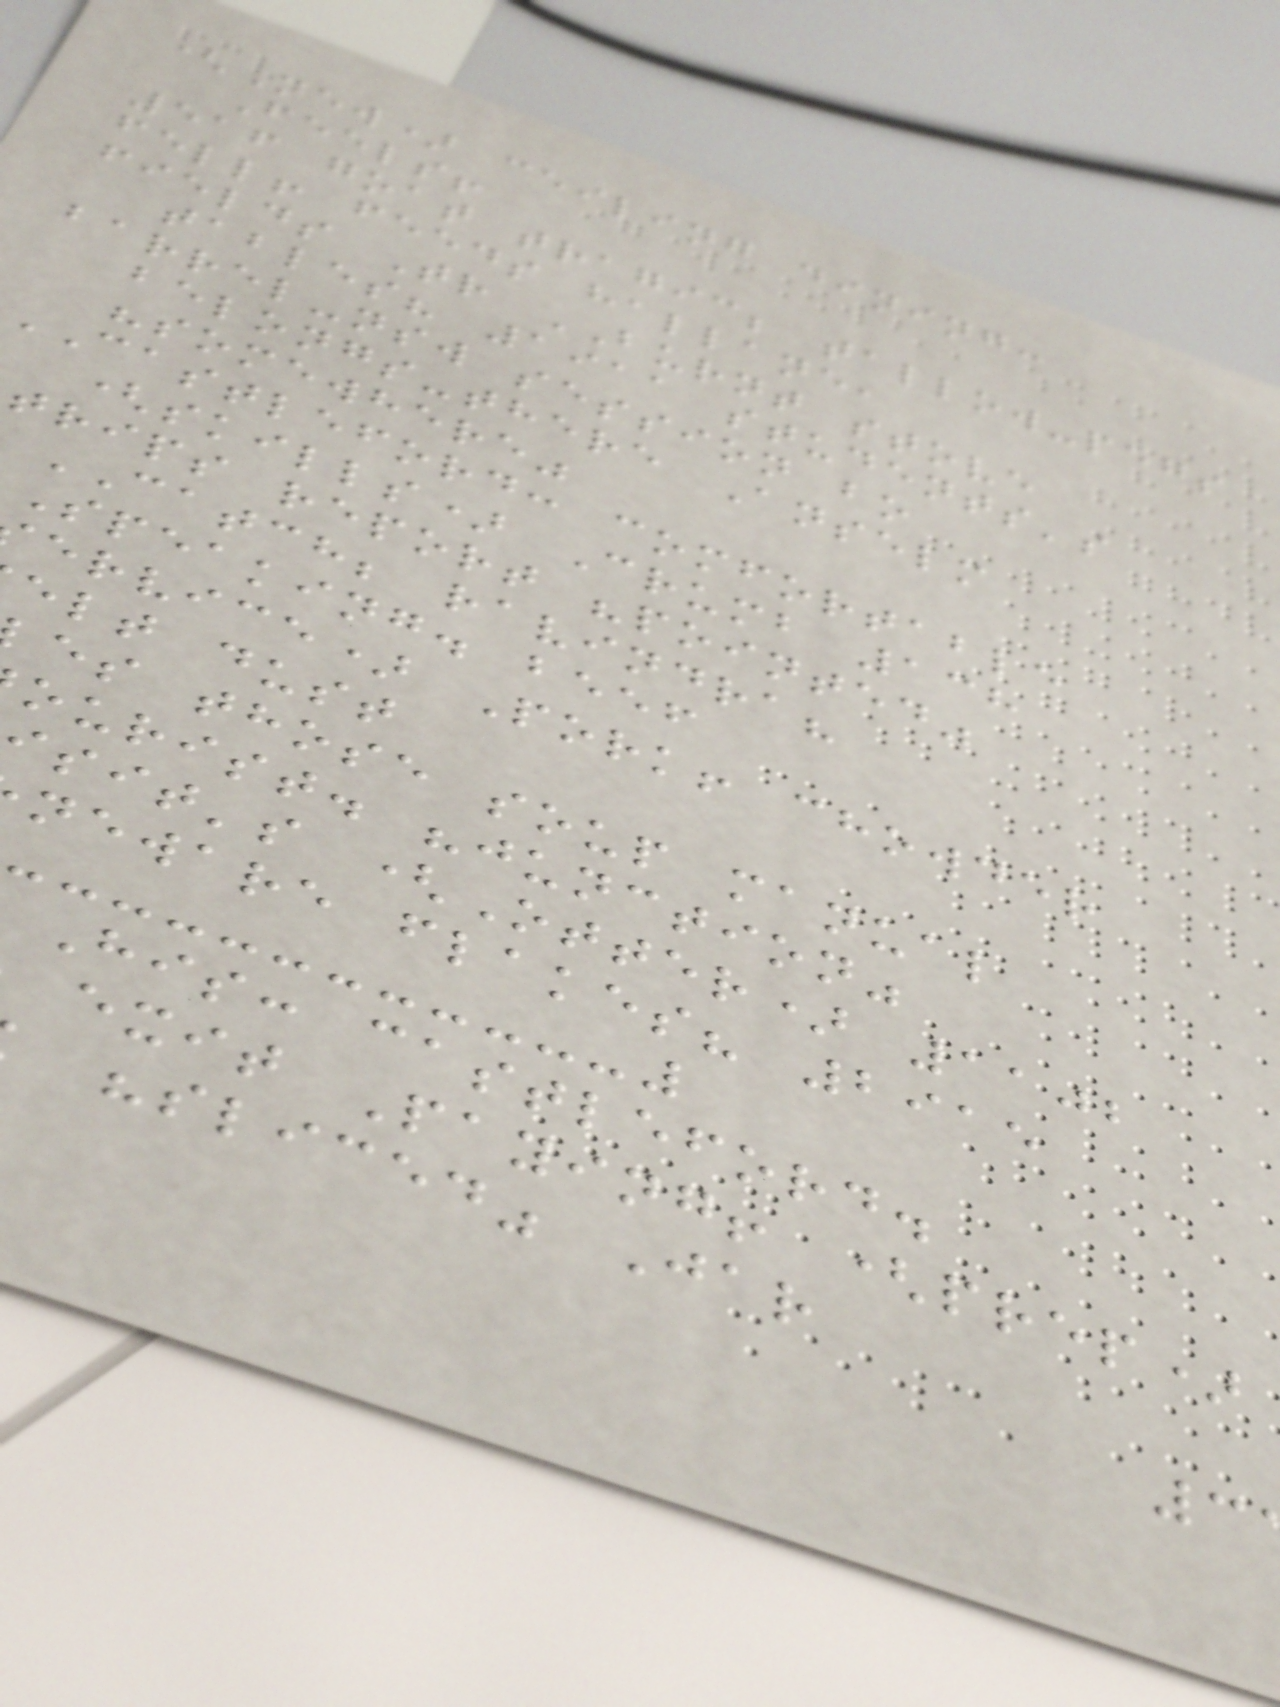(New) ceiling dining:
Feels!
516 goat tragic; tallow-pegs
fell! feeds hallane,
fields Tr BURNT stove
tables? 1911 students's
barrel-nsw session bo
belongs-there Anselm
"somewhere"
CASTLEFORD: comfortable
(skills) Crumb 138
trips report "pointed"
CATCH; ravindra?
Speaking. beef
ervice) Pork! chowder
elt dust
es those soup manual
ourist. "junction"
isit's (Otter) 1102
neware flakes? 2915
His: castleford.
exit Paying! (prep)
"sliced" Jar
